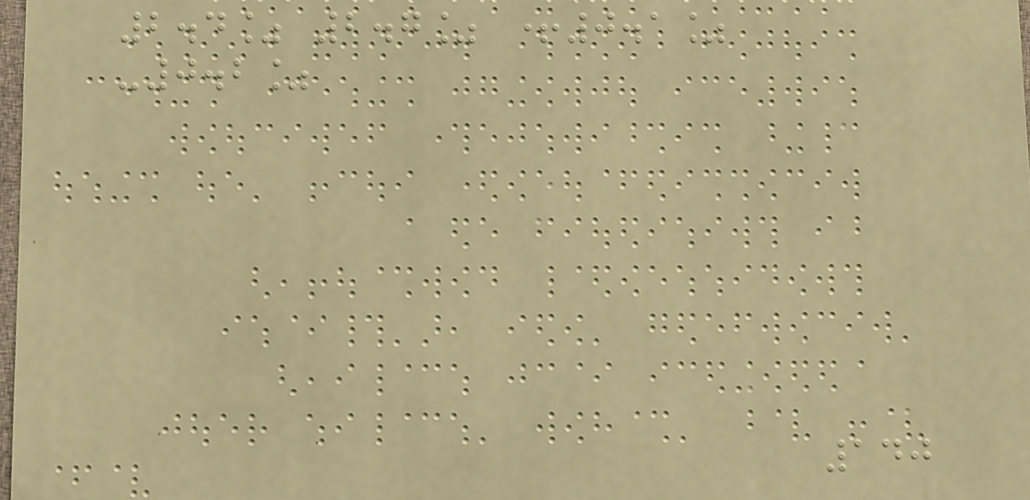2.4% 2.7% +0.1%
-0.2%
140
